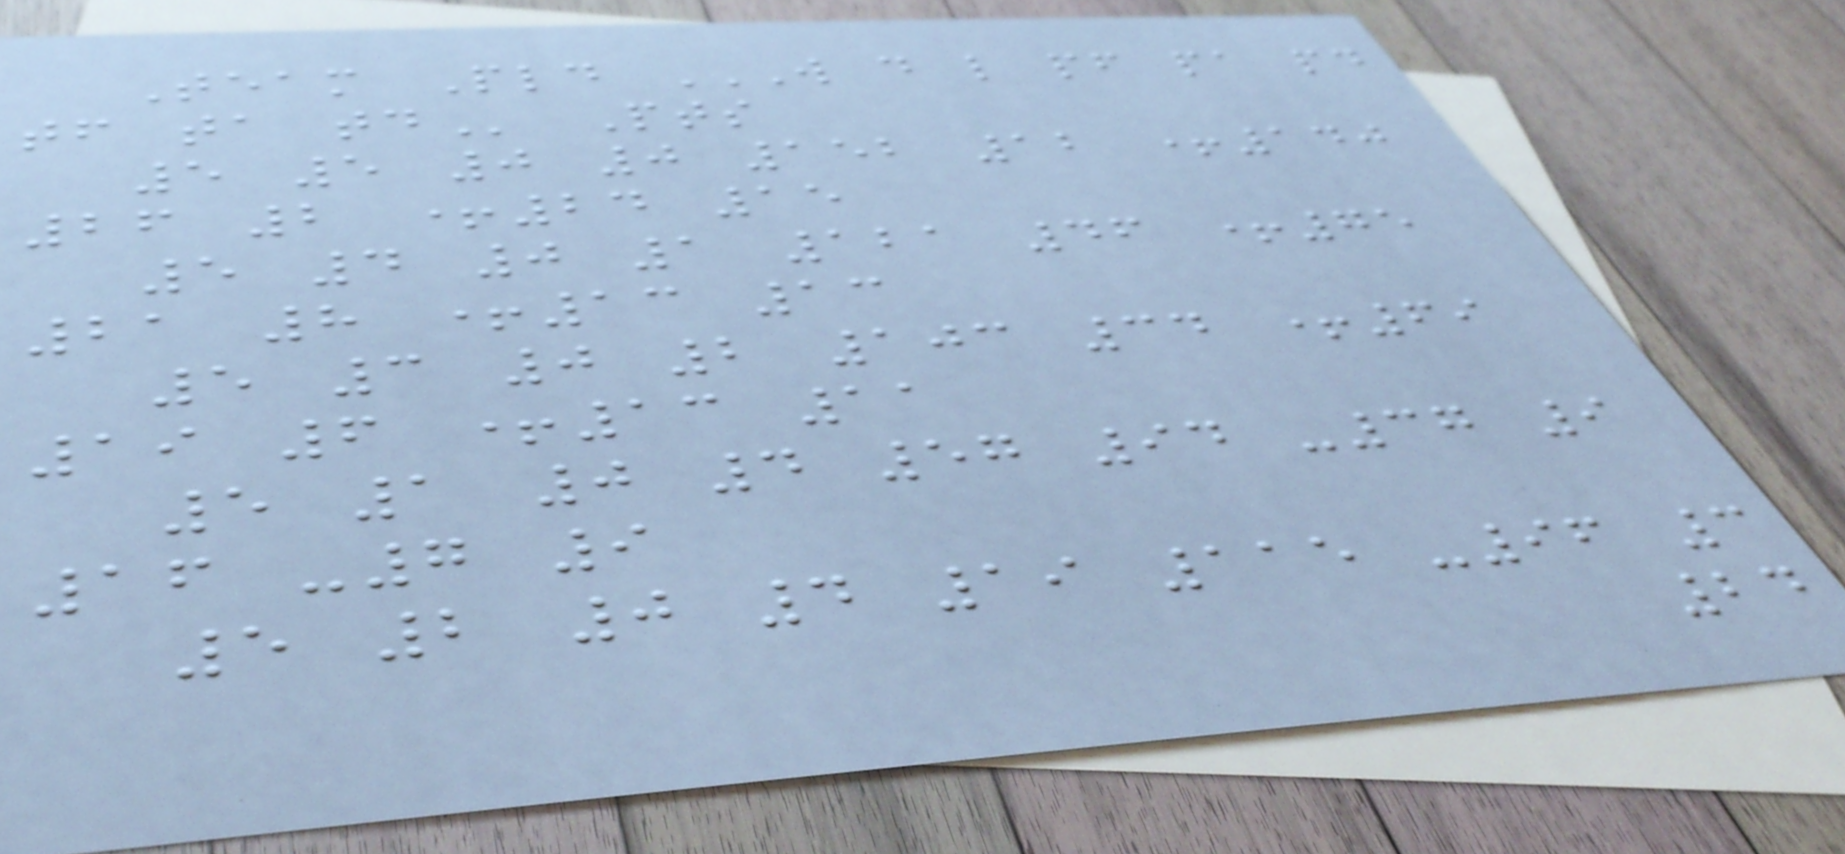Team Pld W D L PF PA PD
TF TA TD Pts
5 5 0 0 152 12 +140
26 2 +24 15
5 4 0 1 121 46 +75
21 8 +13 13
5 3 0 2 103 34 +69
19 6 +13 11
5 1 0 4 57 94 -37 9
16 -7 9
5 2 0 4 19 115 -96 3
24
